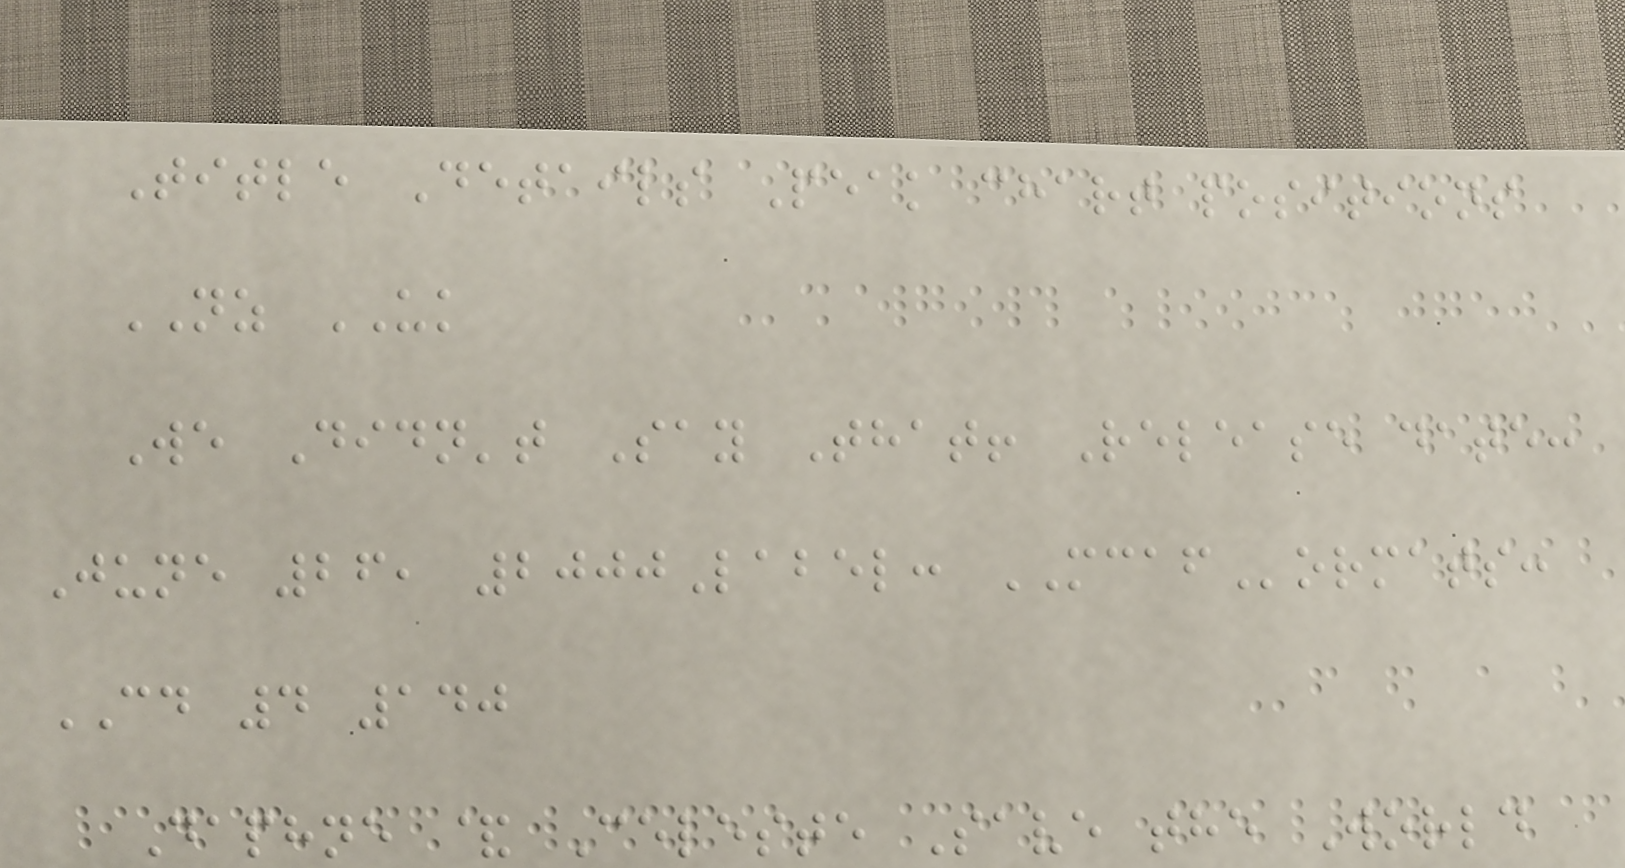Title Details Peak chart positions
NZ UK
We Didn't Say That! Release date:
June 26, 2000Label: MCAFormats:
CD 4 140
Daphne & Celeste Save the World
